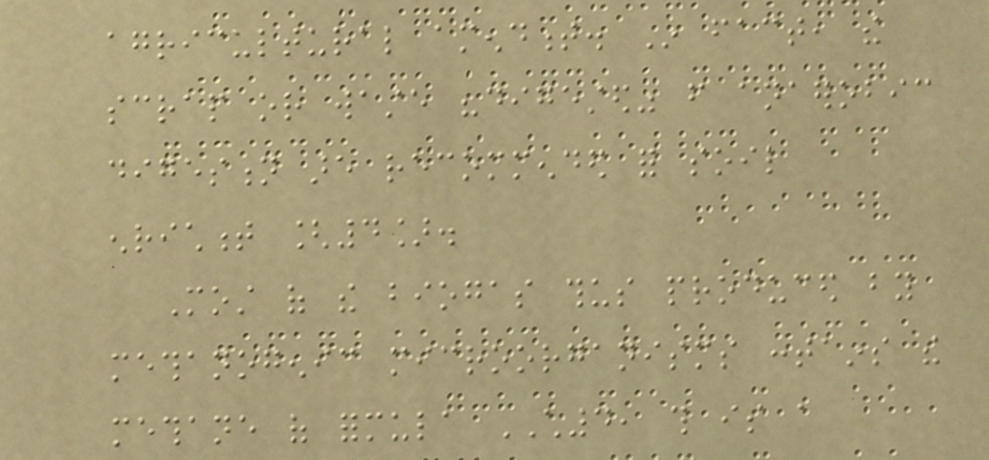agricultural amendment. In fact, the
scrap or waste "digested" from anaerobic
digestion are recommended for soil
enrichment [4].
Most of the biogas thus produced by
methanogenic microorganisms contains the
methane of formula CH4, this is a
